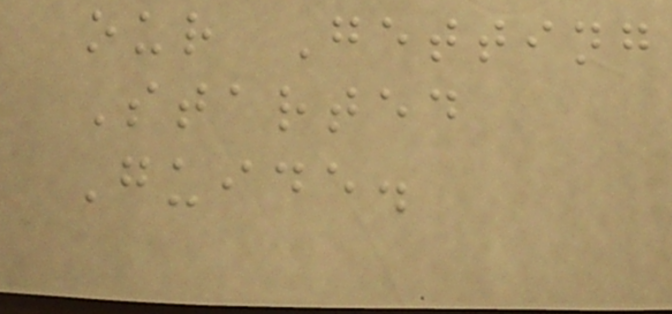our Getting
Started
Guide.
